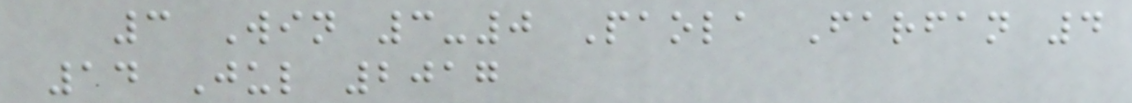3 Win 3-0 Paola Farfan 4
14 Jul 2017
